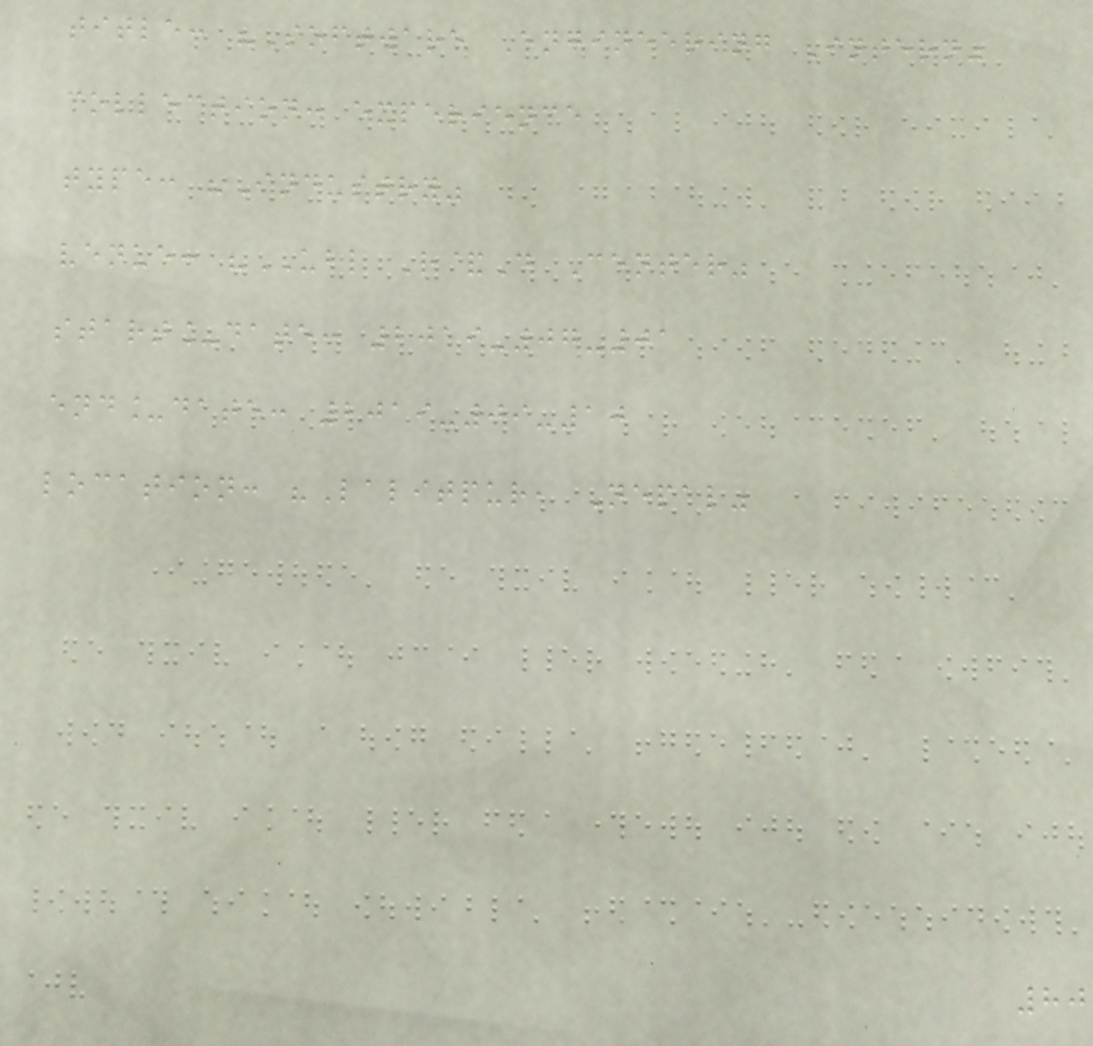title: "Software Engineering Intern"
collection: experience
type: "Industry"
venue: "UBL R&D Center"
start_date: 2019-07-01
end_date: 2019-09-10
location: "Lalitpur, Nepal"
80
